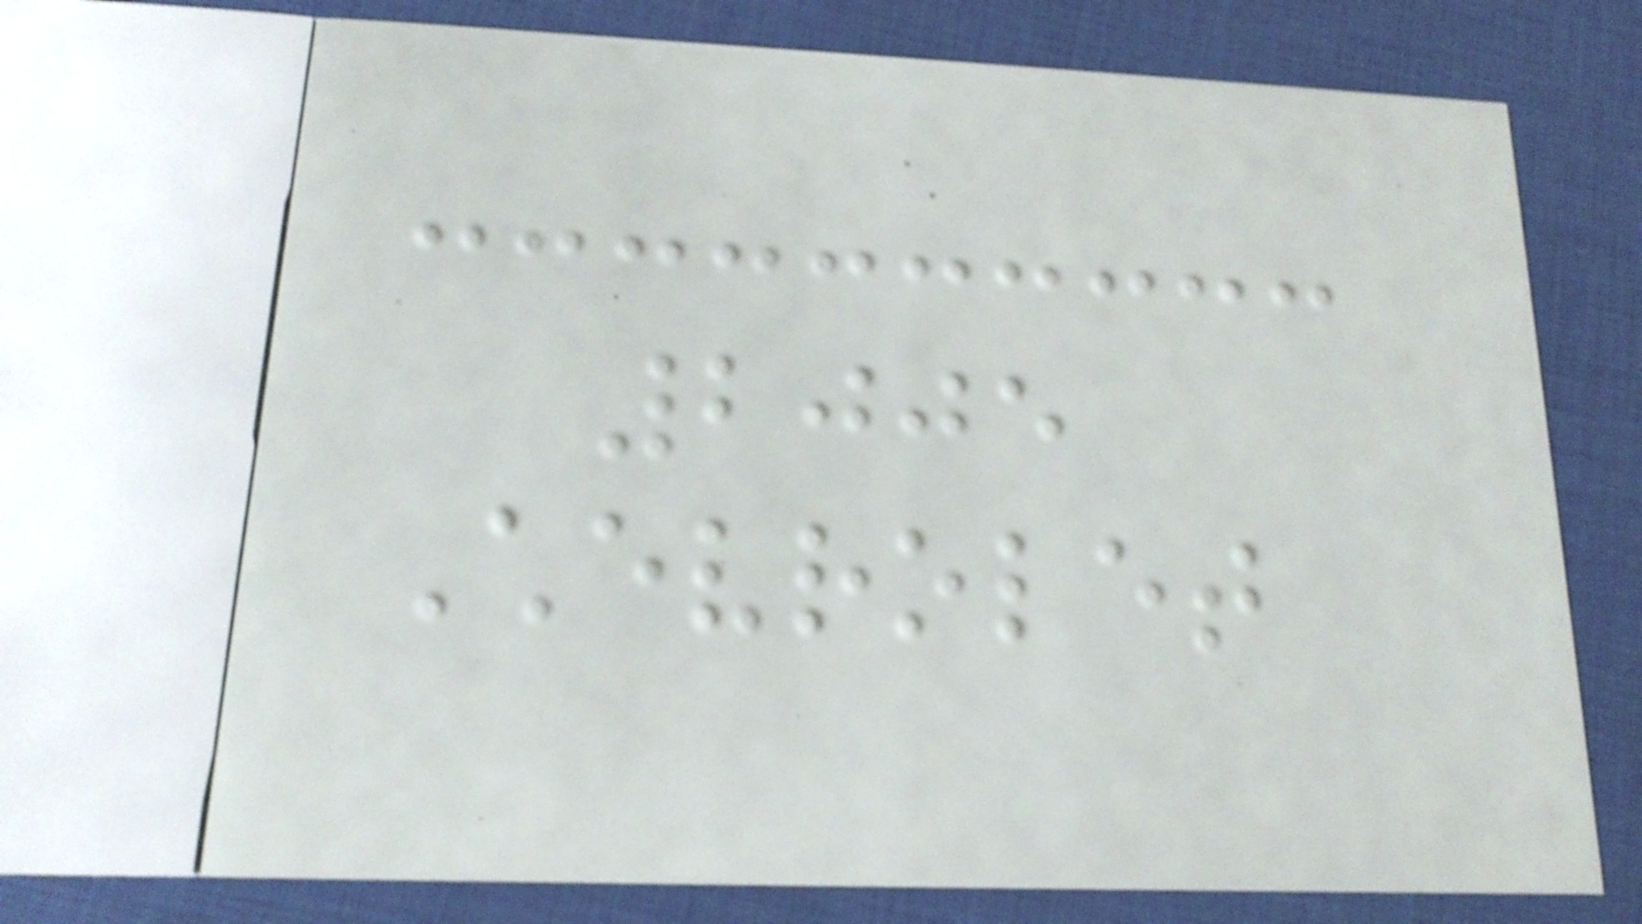2005
Chevrolet
